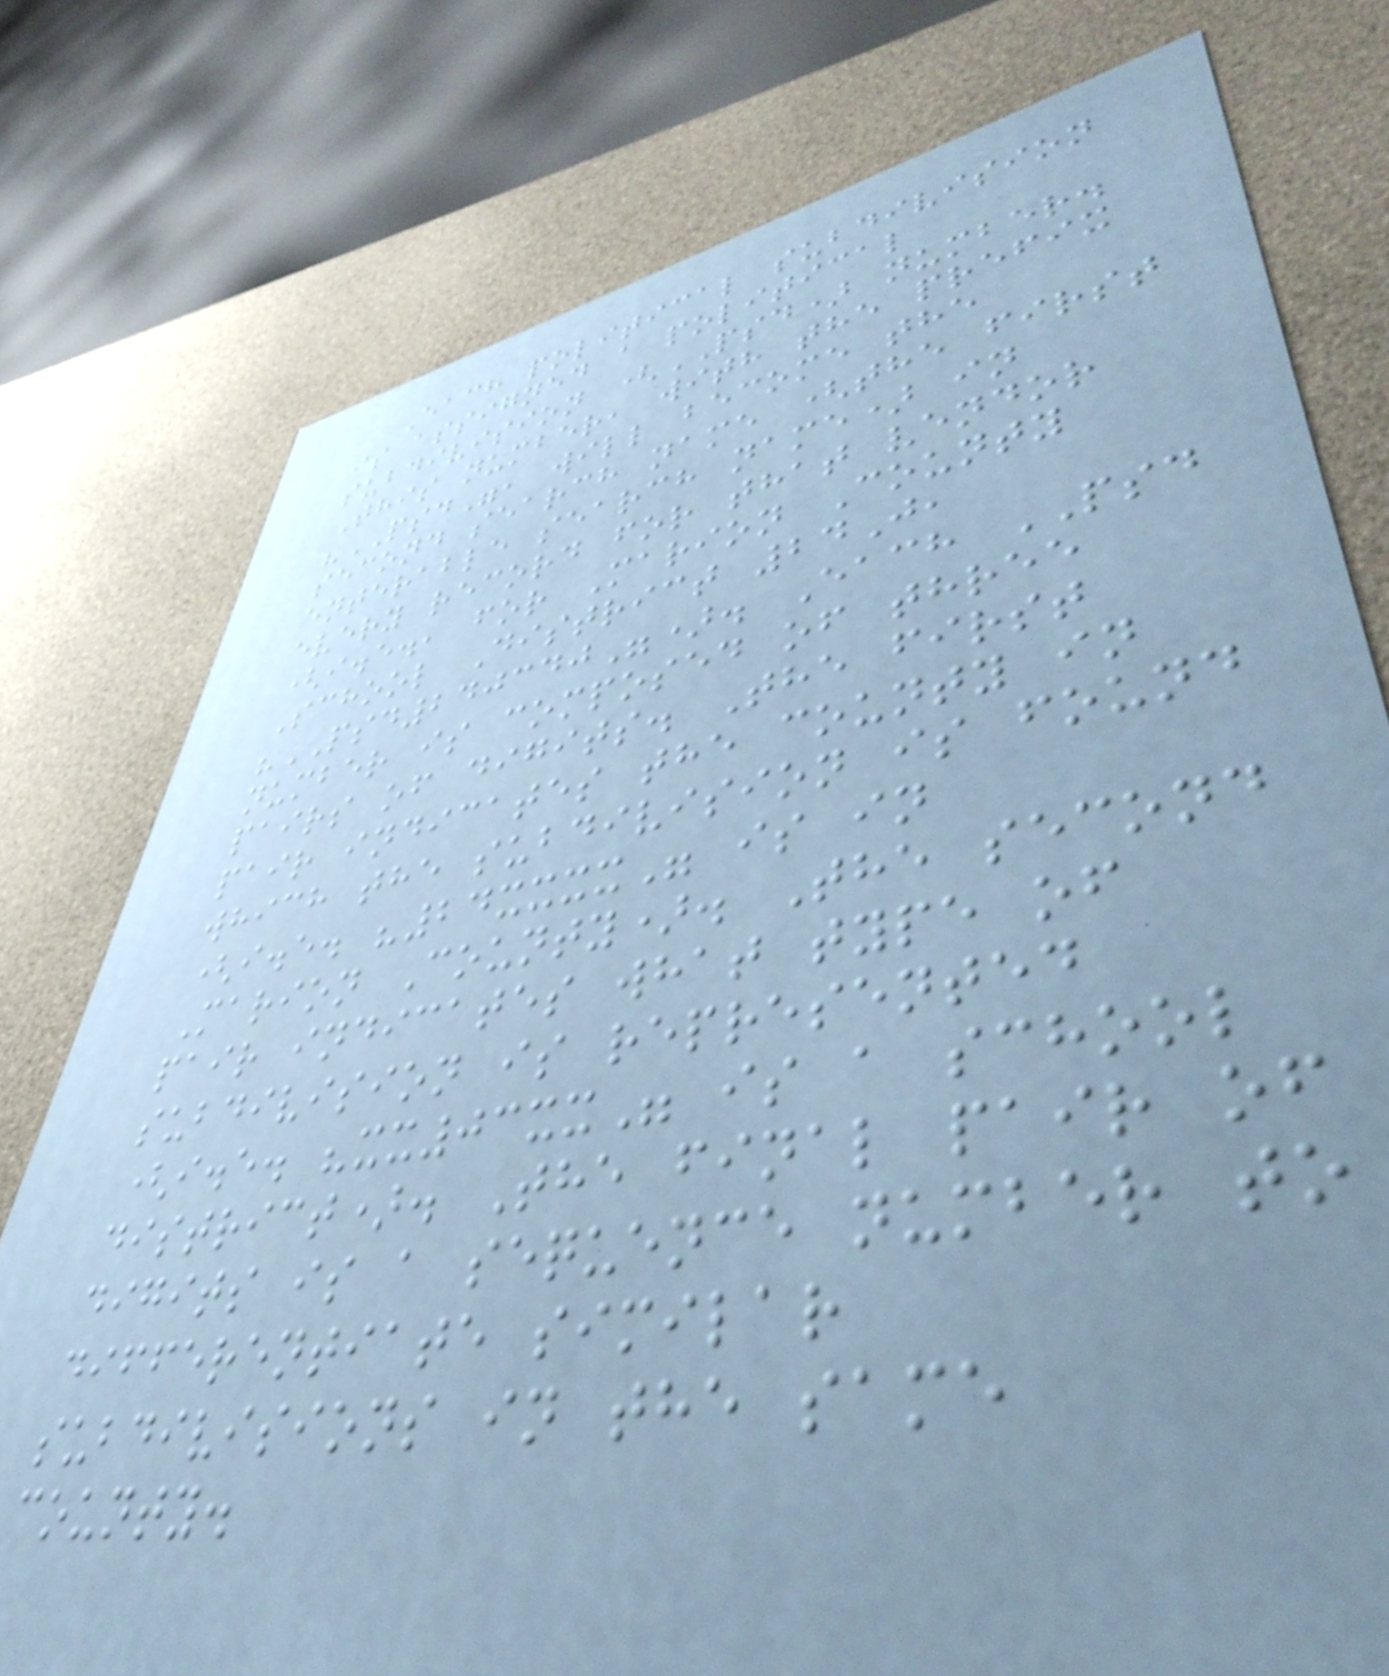Each political subdivision
is assigned a political
subdivision (PSD) number.
This number, with the prefix
"PSD", will become the
second search name (the first
enterable search name) in
every record for that vendor
(i.e., for Marion County
School District 24J,
"PSD240340"). Each PSD
number is composed of three
pairs of digits. The first
pair indicates the county in
which the subdivision is found
(i.e. "24xxxx" is in
Marion County). The second
pair indicates what type of
subdivision is represented
(i.e. "xx03xx" is a school
district). The final pair of
digits is a sequence number to
differentiate similar
subdivisions in the same
county.
